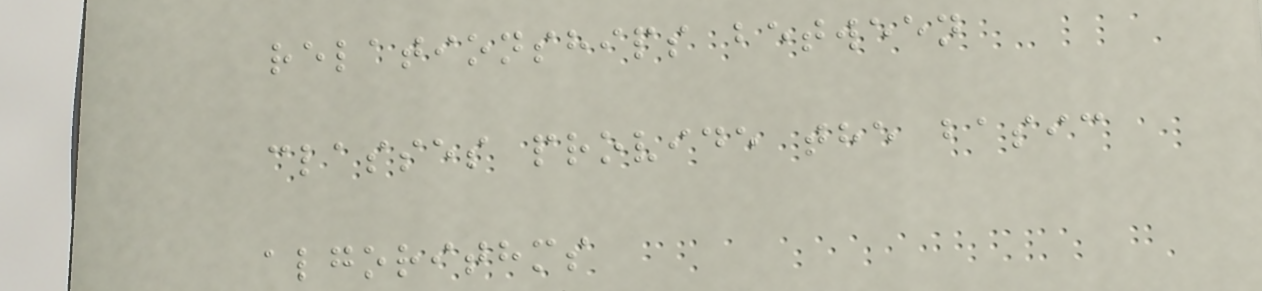relationships between
classes provide the basic
algorithms
